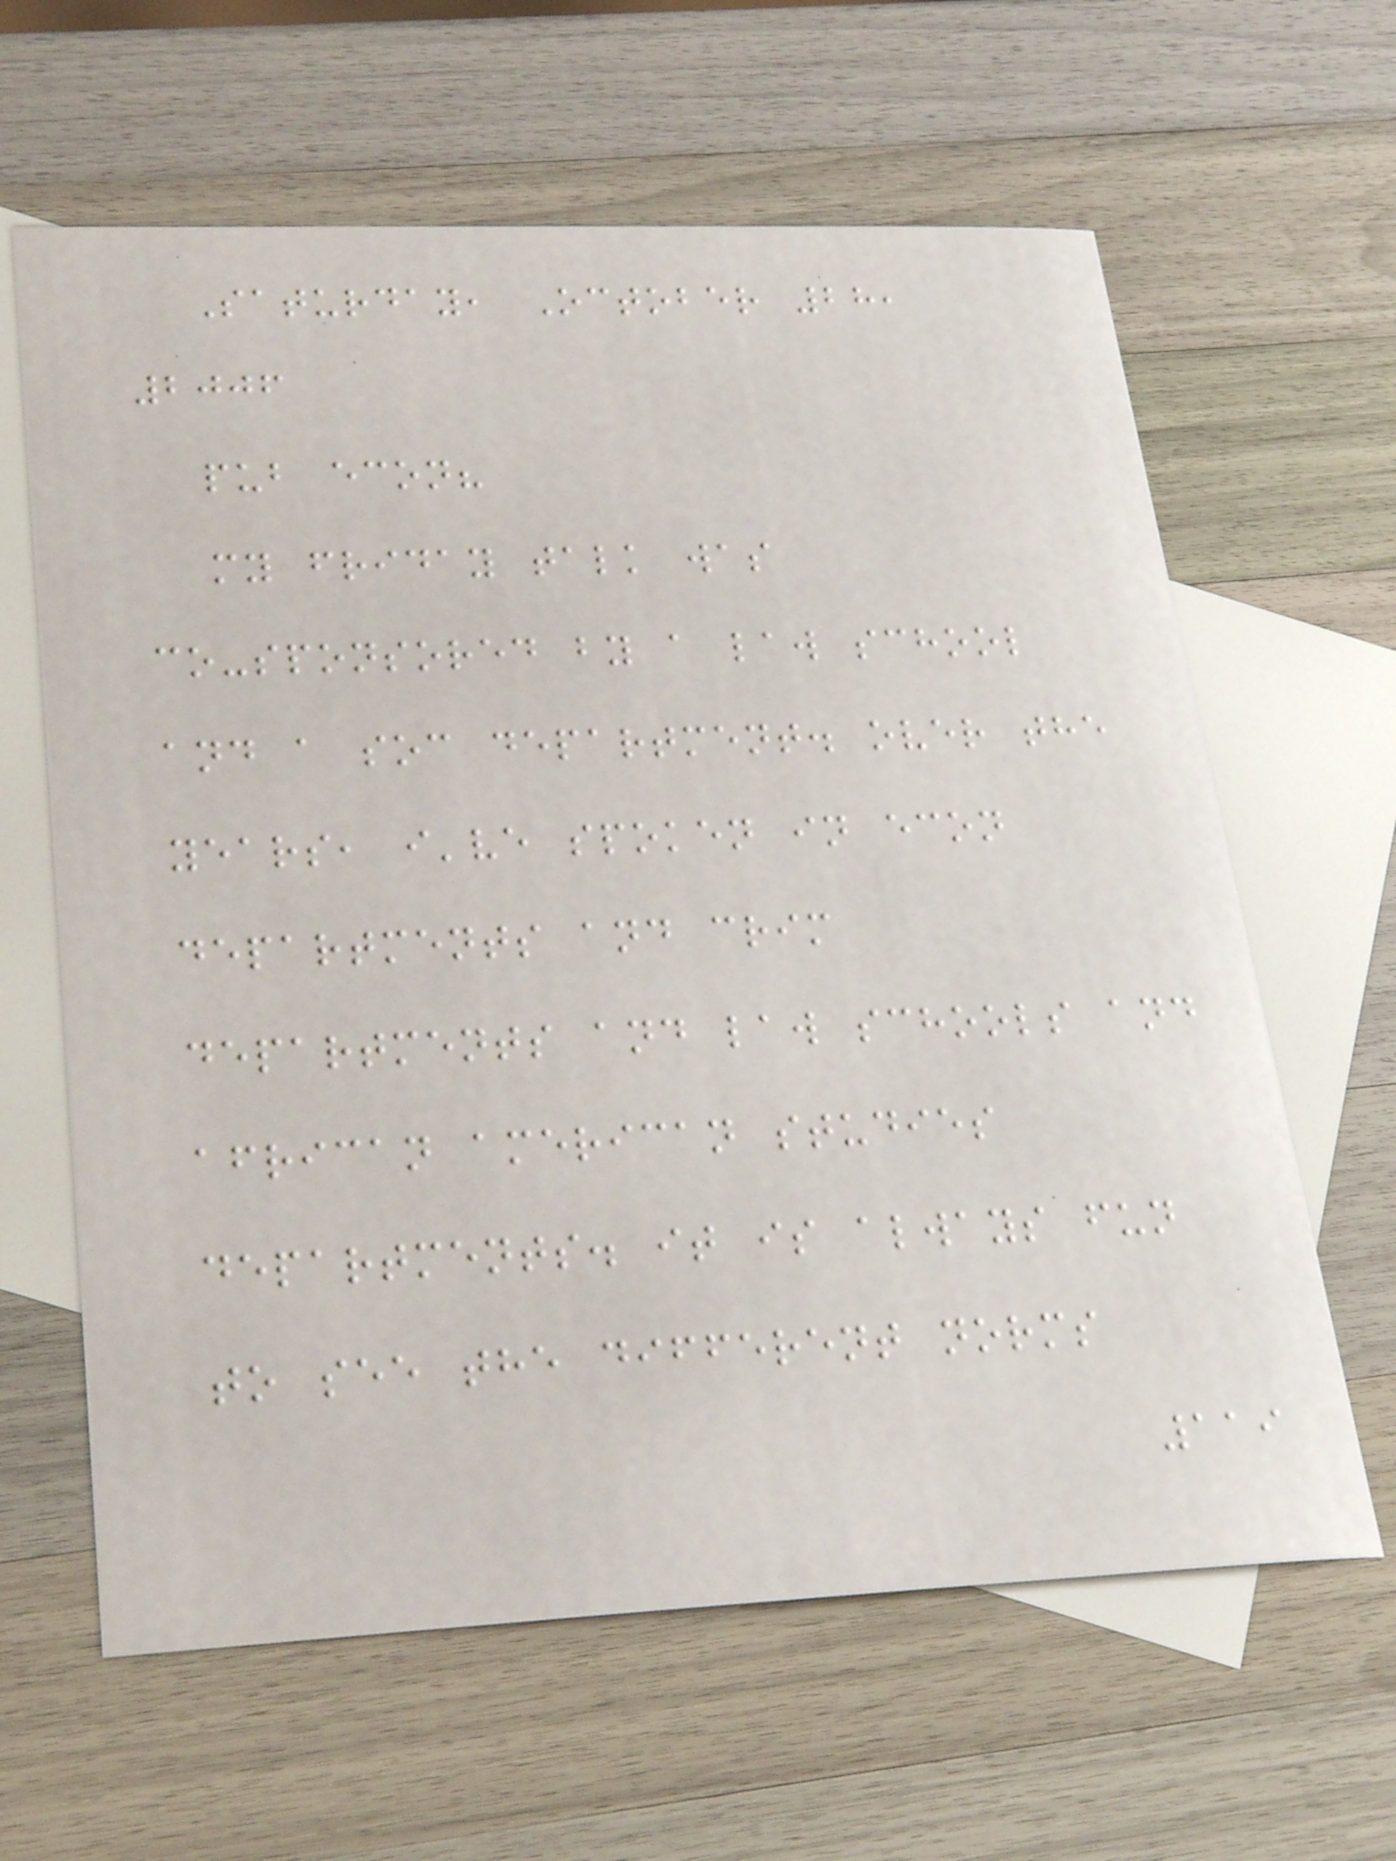Saturday, October 28,
2006
pub econ?
my friday talk was
co-sponsored by a law school
and a soc department. over the
years, i've spoken in econ
departments and crim
departments and law schools and
african american studies
departments. it is always fun
to see the different norms
119
